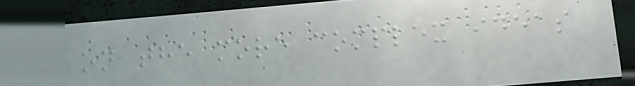on the more complex ideas
